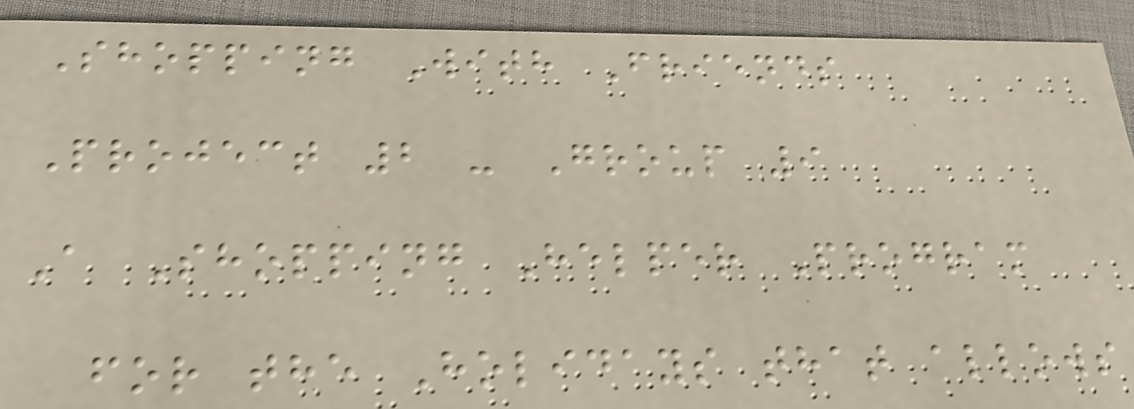Shopping With Friends
Project 2 - Group 9
A Shopping Helper Program
for the Holidays that allows
